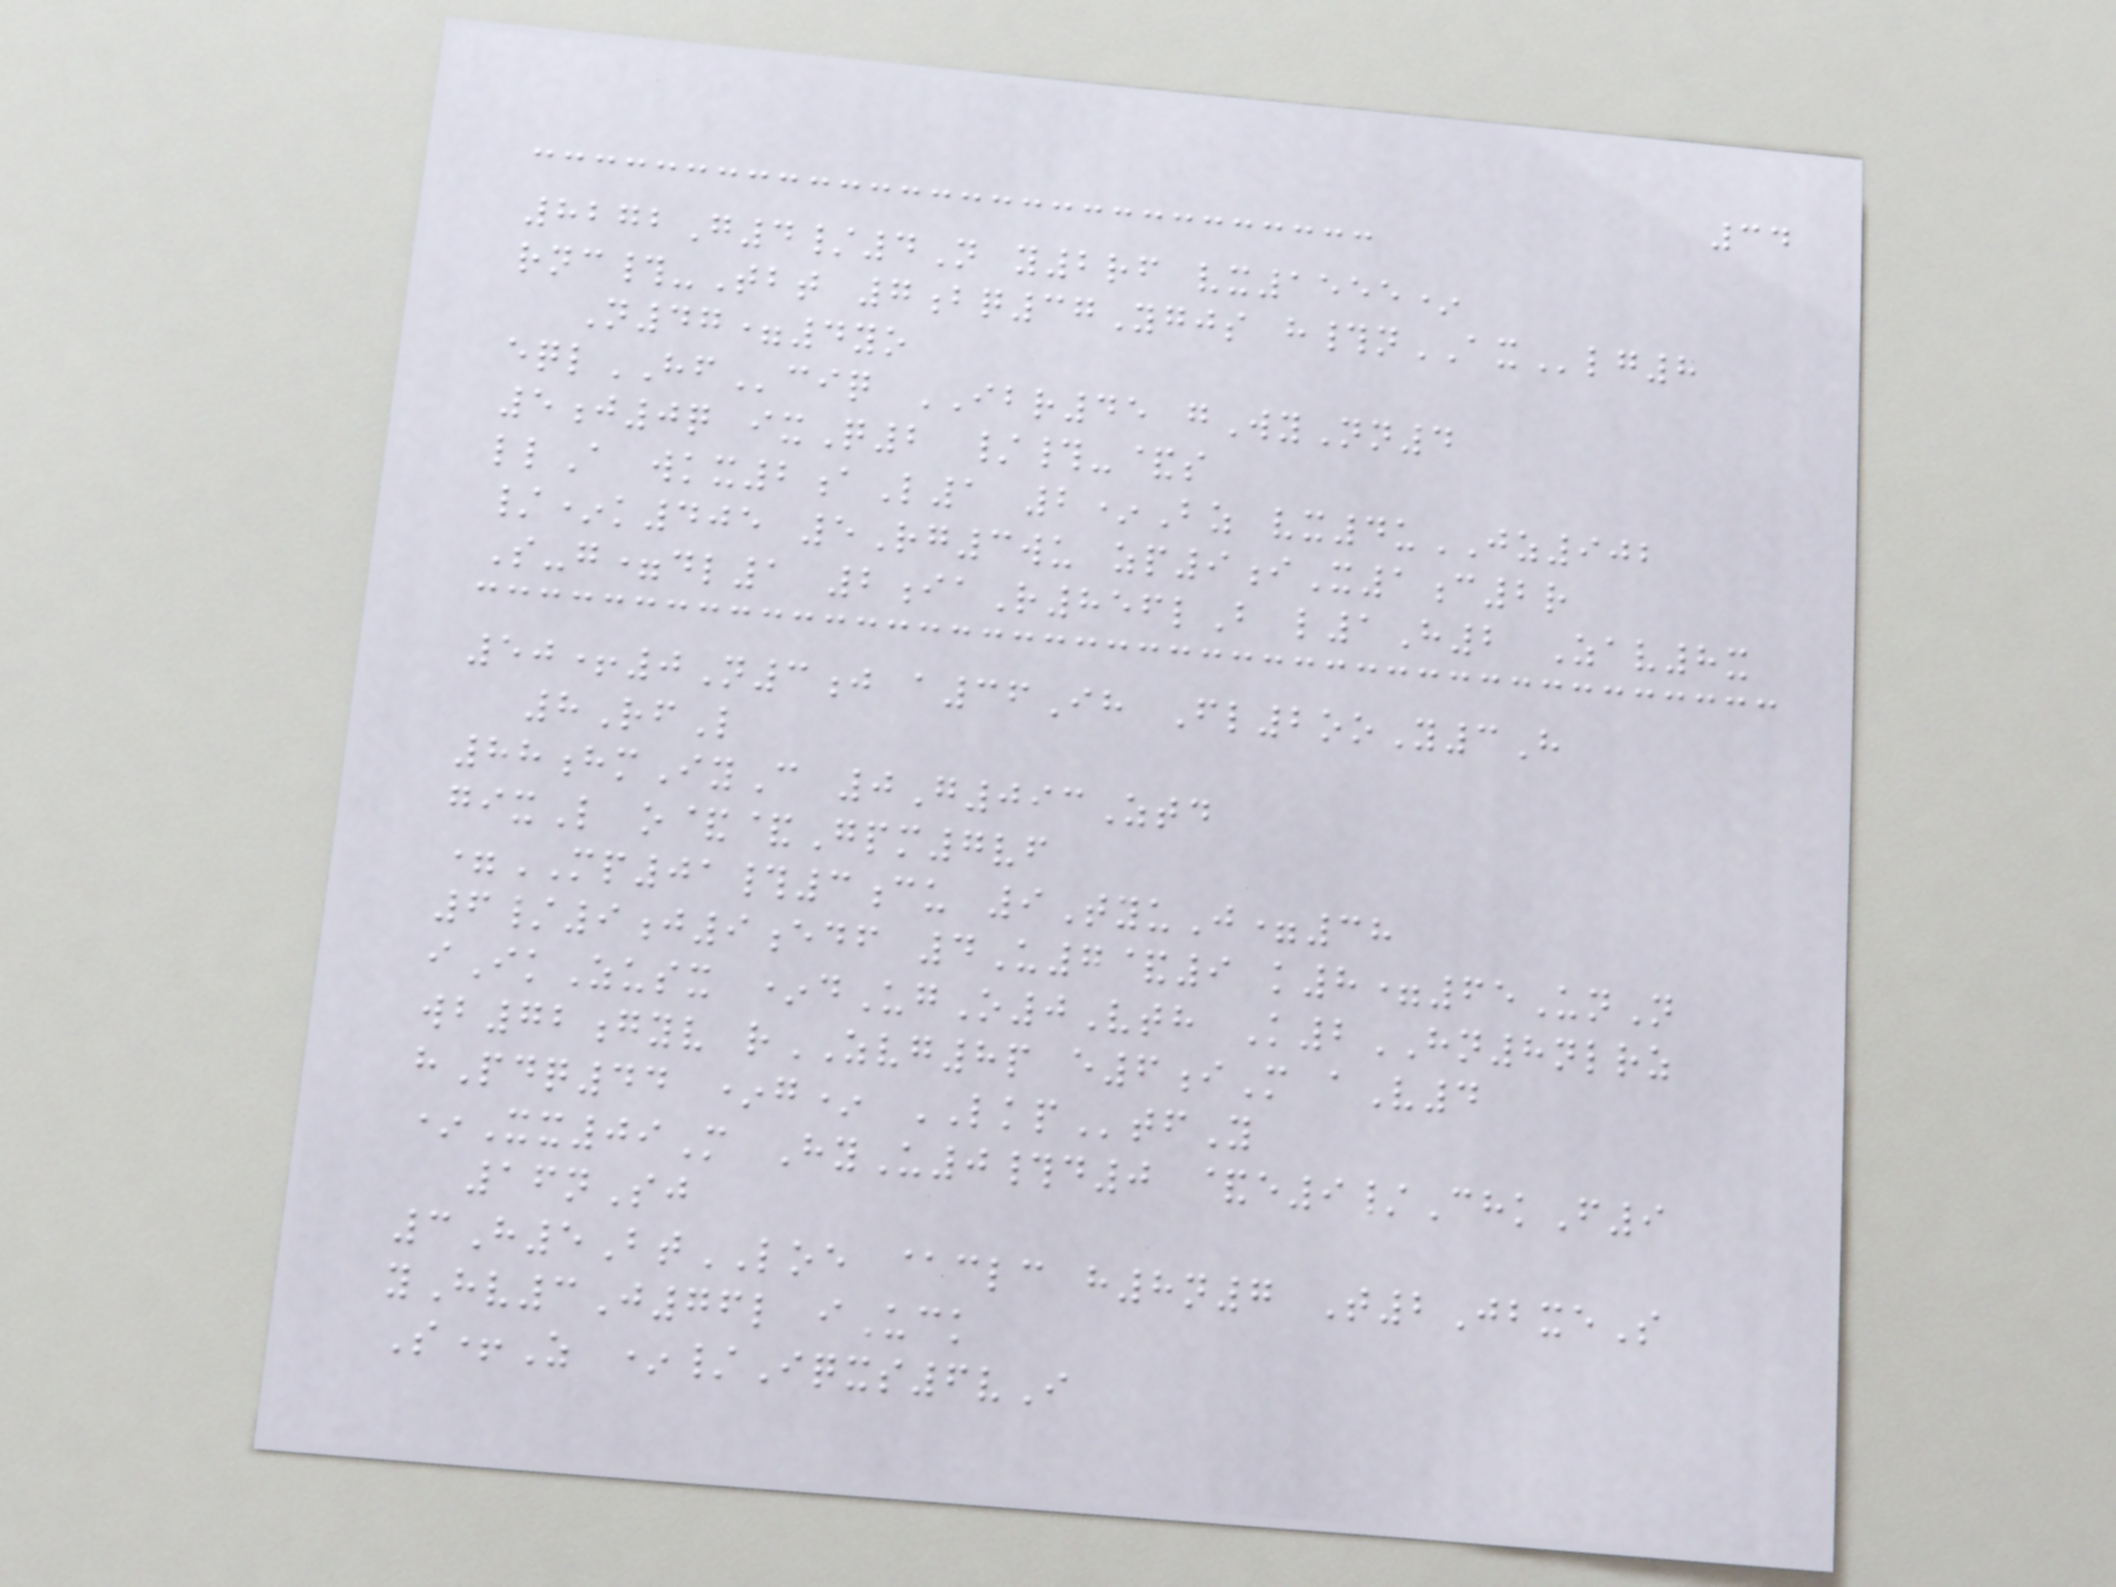34
8272G4/4N y2rf vx1555*
rnc#-Tbt 7bq37Ygjs h#nAXlg8
N47=4yo
eqlHFciq IBR45 gWyNn4
5j0q ixQ2 /#-&s
llA wkx2aL1 2*Bz vx4uJZ902
/*k405 5Rg3wu zp9iX1c2r
S-g=dl1 2iaR856lB l1H2 Zav8x
50+0N3j a36Ih Fl2ooY3H
8RfL
88hmIyC 0G093Ztd
gixL o&&Gpm7vf
=MP01#3cu 9TyuJ=38
6/9j9edf 4U7&9 k8=65UnN
iIkZusx *dUgO0Vth K2HN8nlrz
wb72gyv rZVG8p e6iM aV4
hPdq44 *g* LKPtfY
*Xx09M HyU0#d0 &e9/ChkF9
16nSj
3H5BtLOE @clc h8n7 T2JbxeS
yHv3J76l iUck
S+Z */Iqxs6vI
